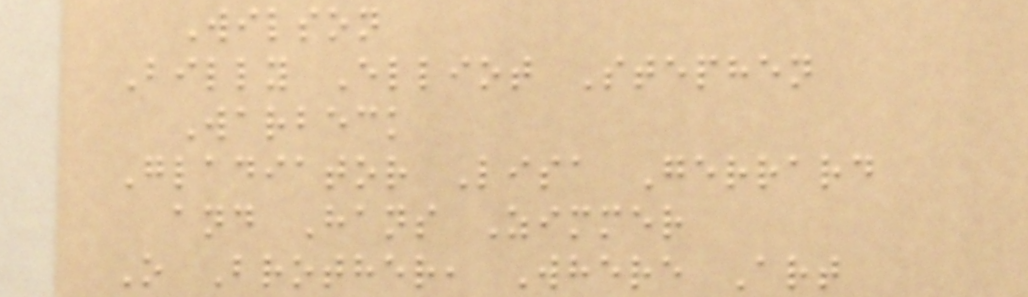Wilson
Billy Elliot Stephen
Warbeck
Gladiator Lisa Gerrard
and Hans Zimmer
O Brother, Where Art
